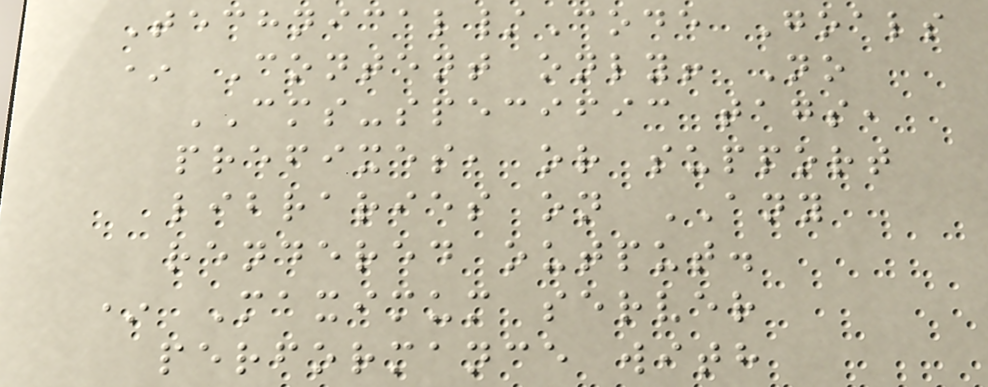Technical/Code Goals
* Content only! No
CMS-specific tags,
prefixes, or support
libraries on ANY
rendered output.
* Maximum server
performance with
